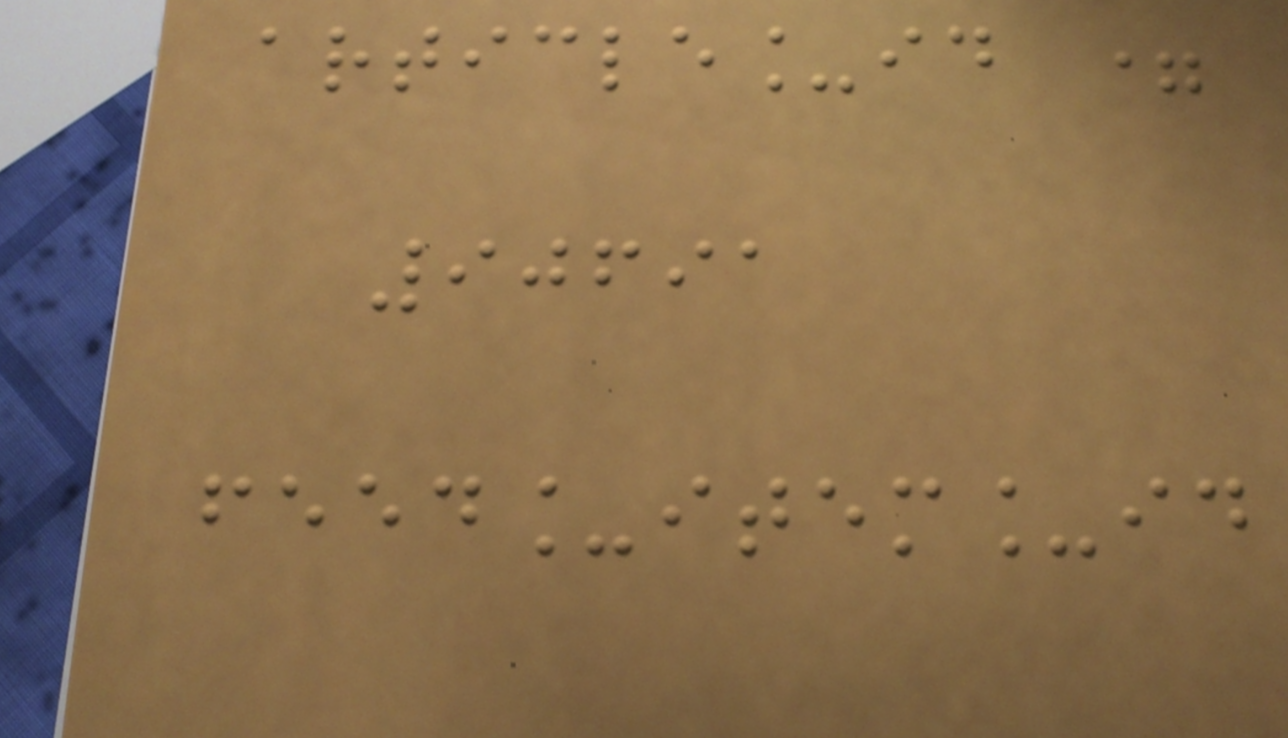article_id =
90691
feed_item_id
